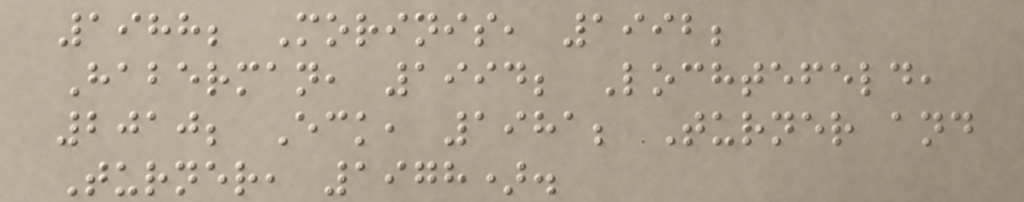1988; Morinis, 1992;
Haberman, 1994; Lochtefeld,
2010; Eck, 1981; Turner and
Turner, 1978).
